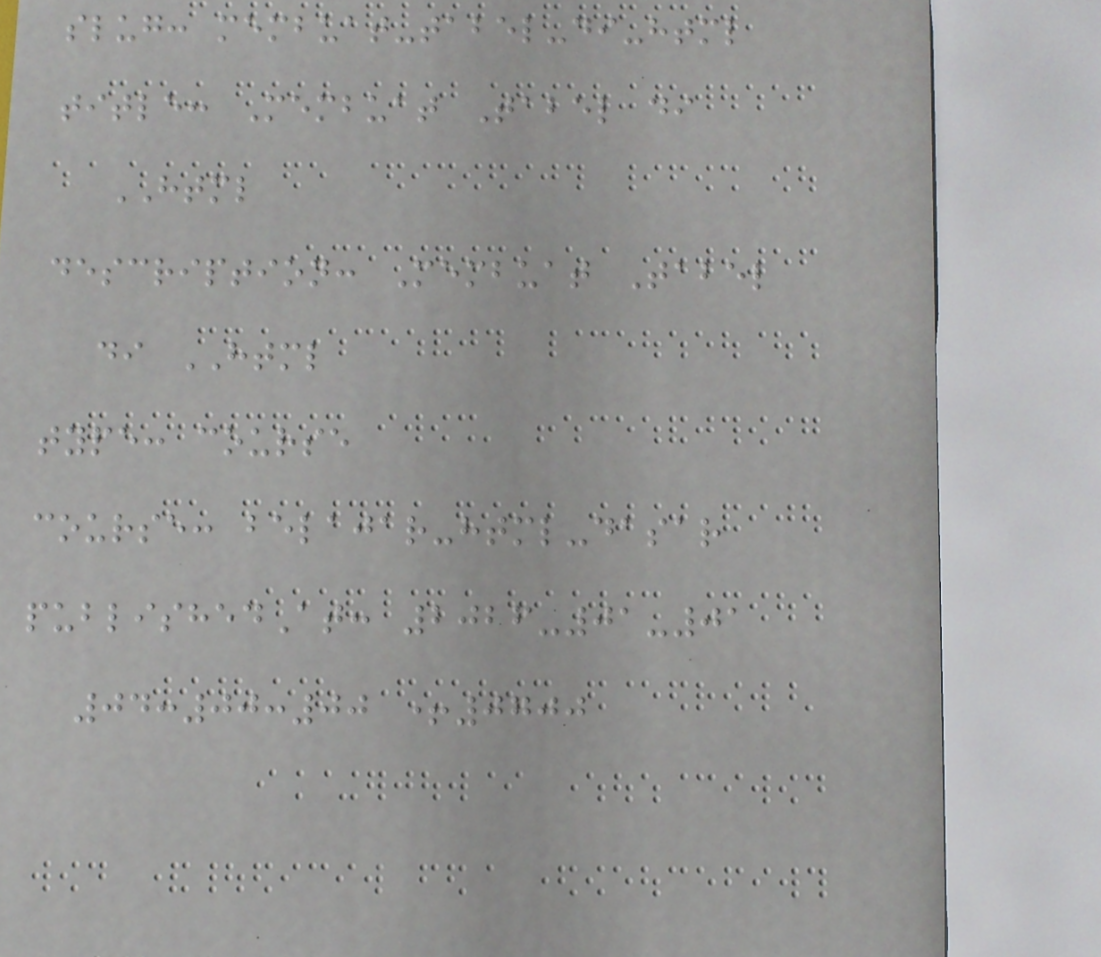slug: membuat-tabel-di-html
title: Membuat Tabel di
HTML
description: Membuat Tabel
di HTML
type: course
course: belajar-html-dasar
publishedAt: 2026-01-01
04:00:00 +0700
